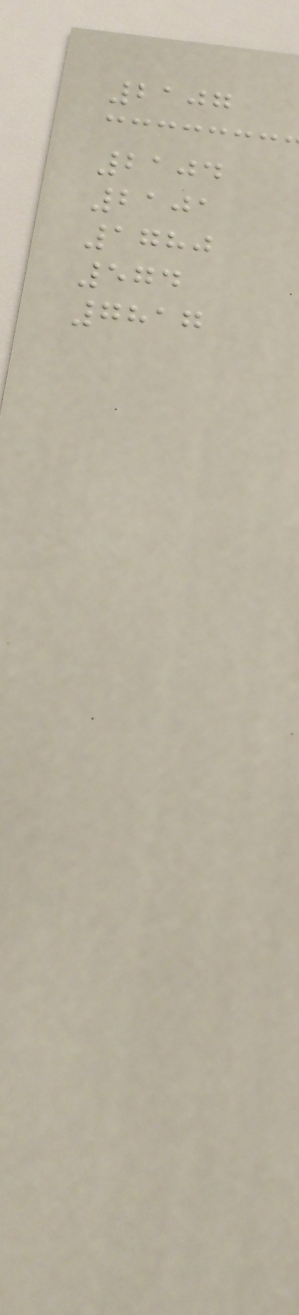2107
2104
2101
1780
574
7817
